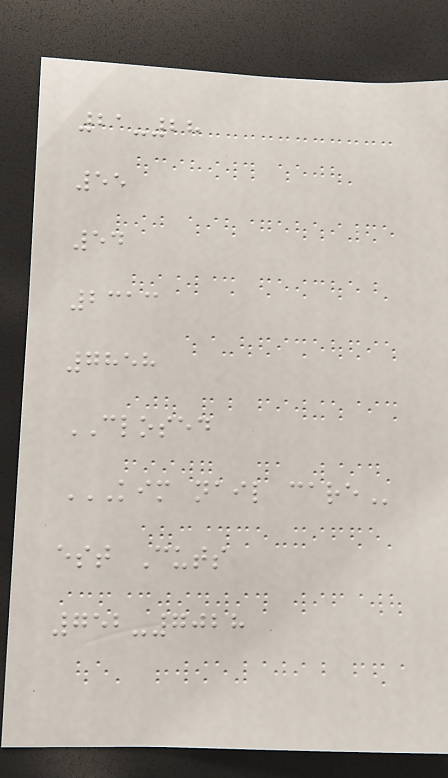21-28
55
54
2313
7858
CLOSED
KIM NAIL CARE
est Cuts
752-7028
